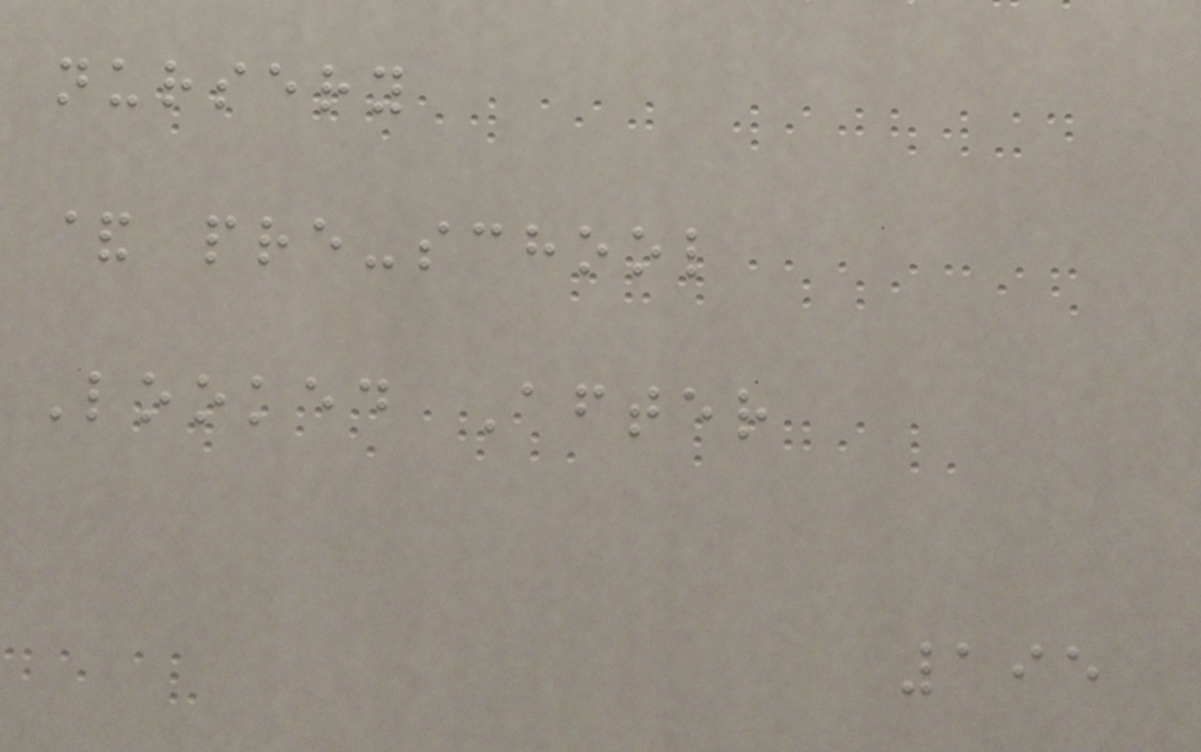nursery
& pre-school
Looked After
195
